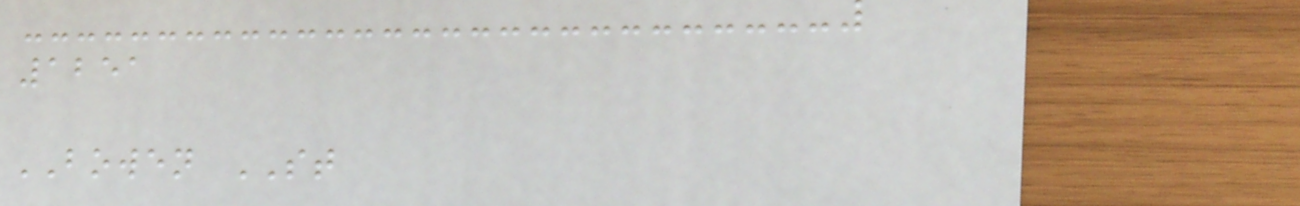1251
BOWEN ST
